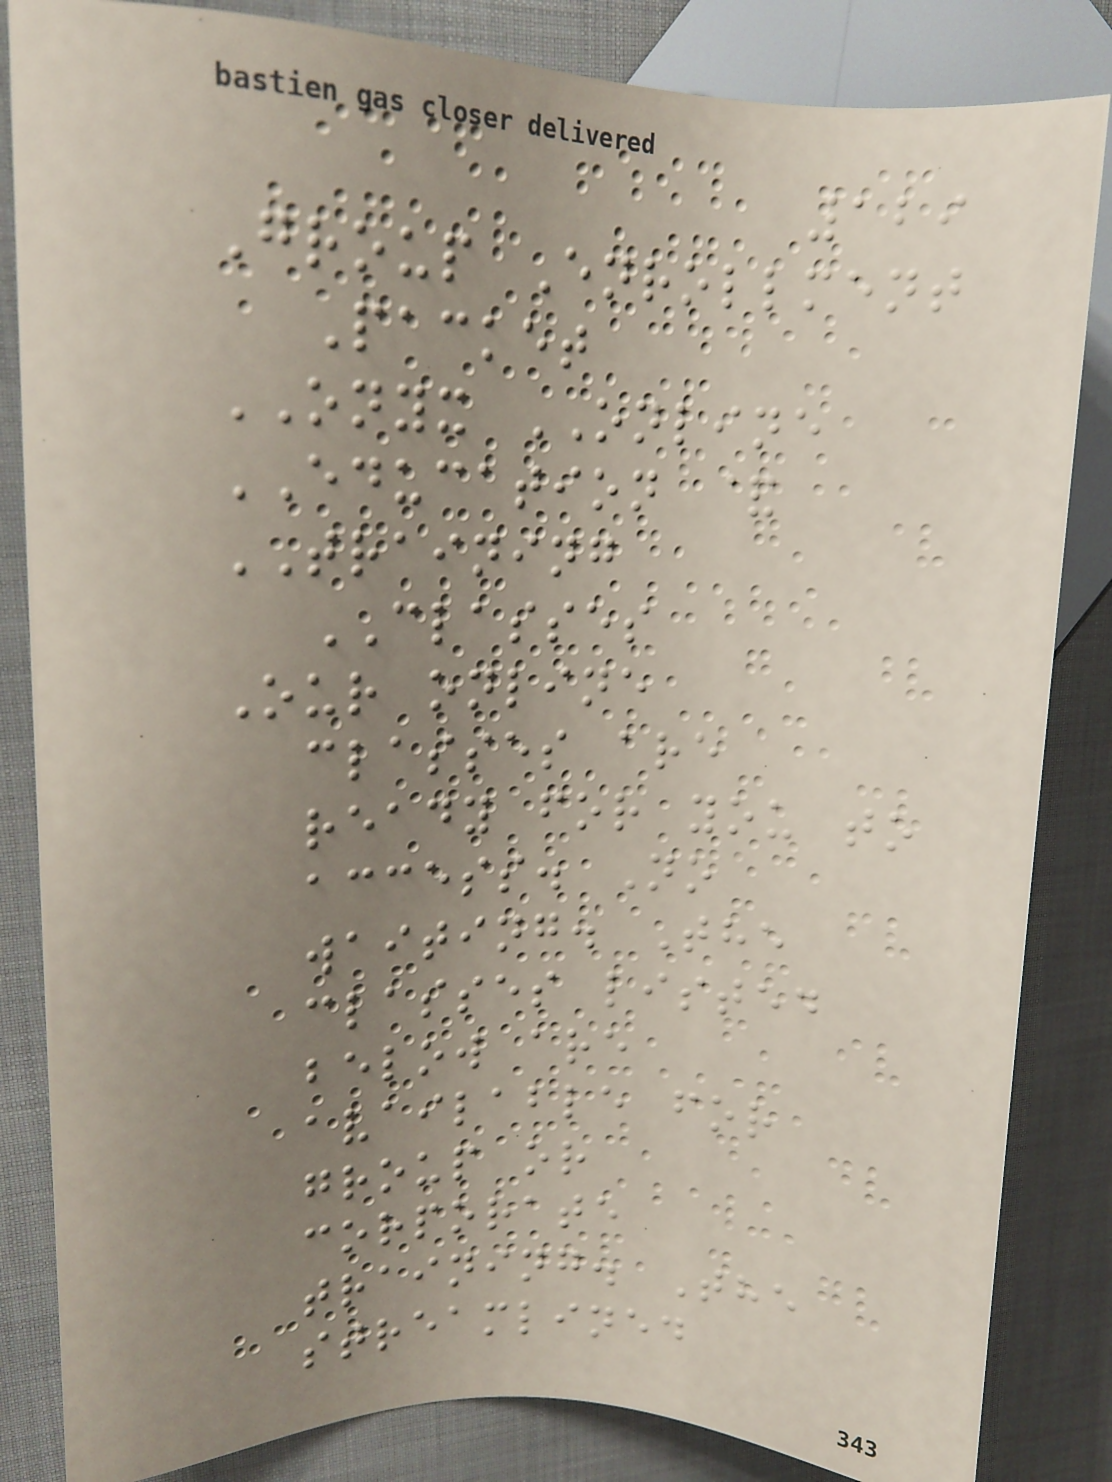129
Group Enrollment
Packet
ONYX ONLINE
EDUCATION &
TRAINING
CLASSES
Our online
classes are
ready for you to
access. No
waiting. The
classes listed
below are
available for
group or
corporate
training. The
streamlined
